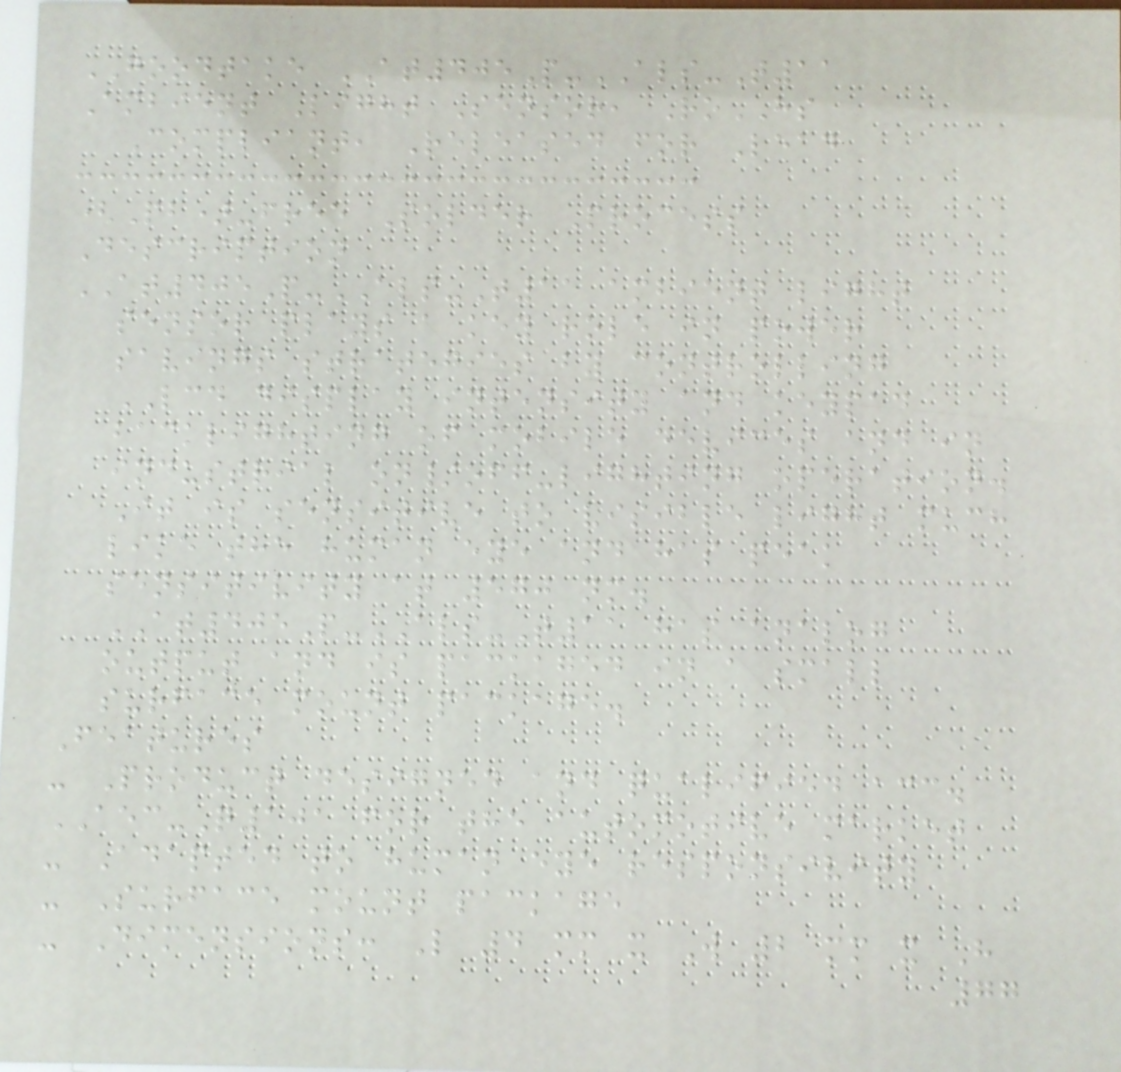GOODTAKE AT405P-ALS-T11
Ambient Light Sensor, RoHS
Compliant, Released for Lead
(Pb)-free Solder Process
Description
AT405P-ALS-T11 ambient light
sensor plays a key role in power
savings strategies by controlling
LCD display intensity and keypad
backlighting of mobile devices and in
industrial on/off-lighting operation.
It is sensitive to visible light much
like the human eye and has peak
sensitivity at 570 nm.
AT405P-ALS-T11 has analog
output and is packaged in a small
surface mount package.
Features
- Product designed and qualified acc.
AEC-Q101 for the automotive market
- Adapted to human eye responsivity
- Surface mount package
- Dimensions: L 4 mm x W 2 mm x H
77
